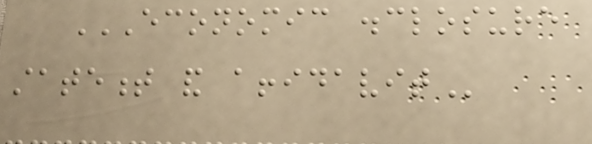ECONOMIC DISCLOSURE
STATEMENT AND AFFIDAVIT
